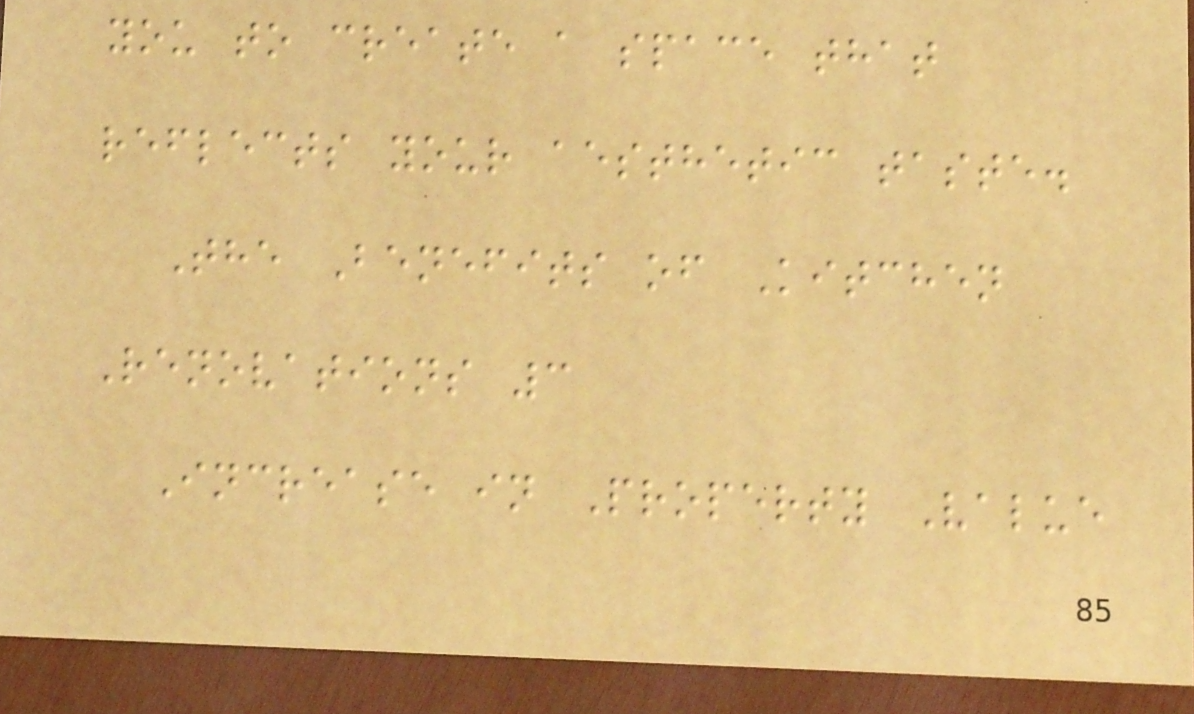you to create a space that
reflects your aesthetic taste.
The Benefits of Kitchen
Renovations 3
Increase in Property Value
